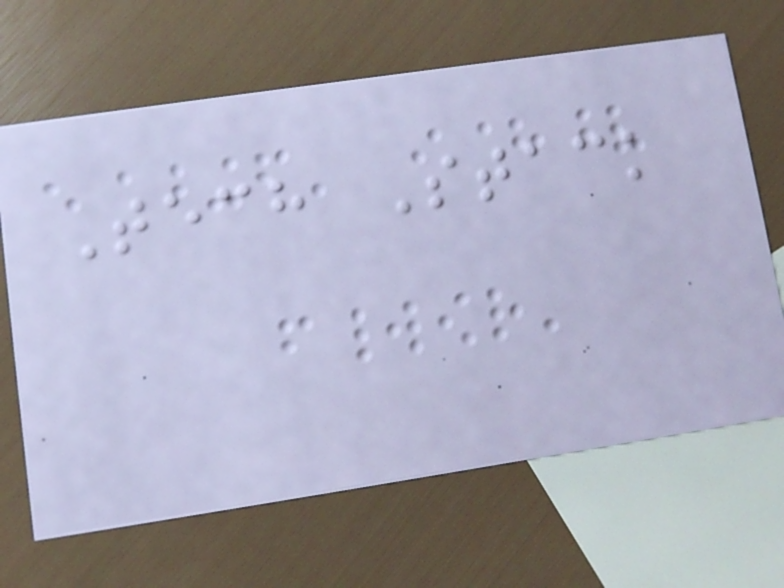Tech Stack
